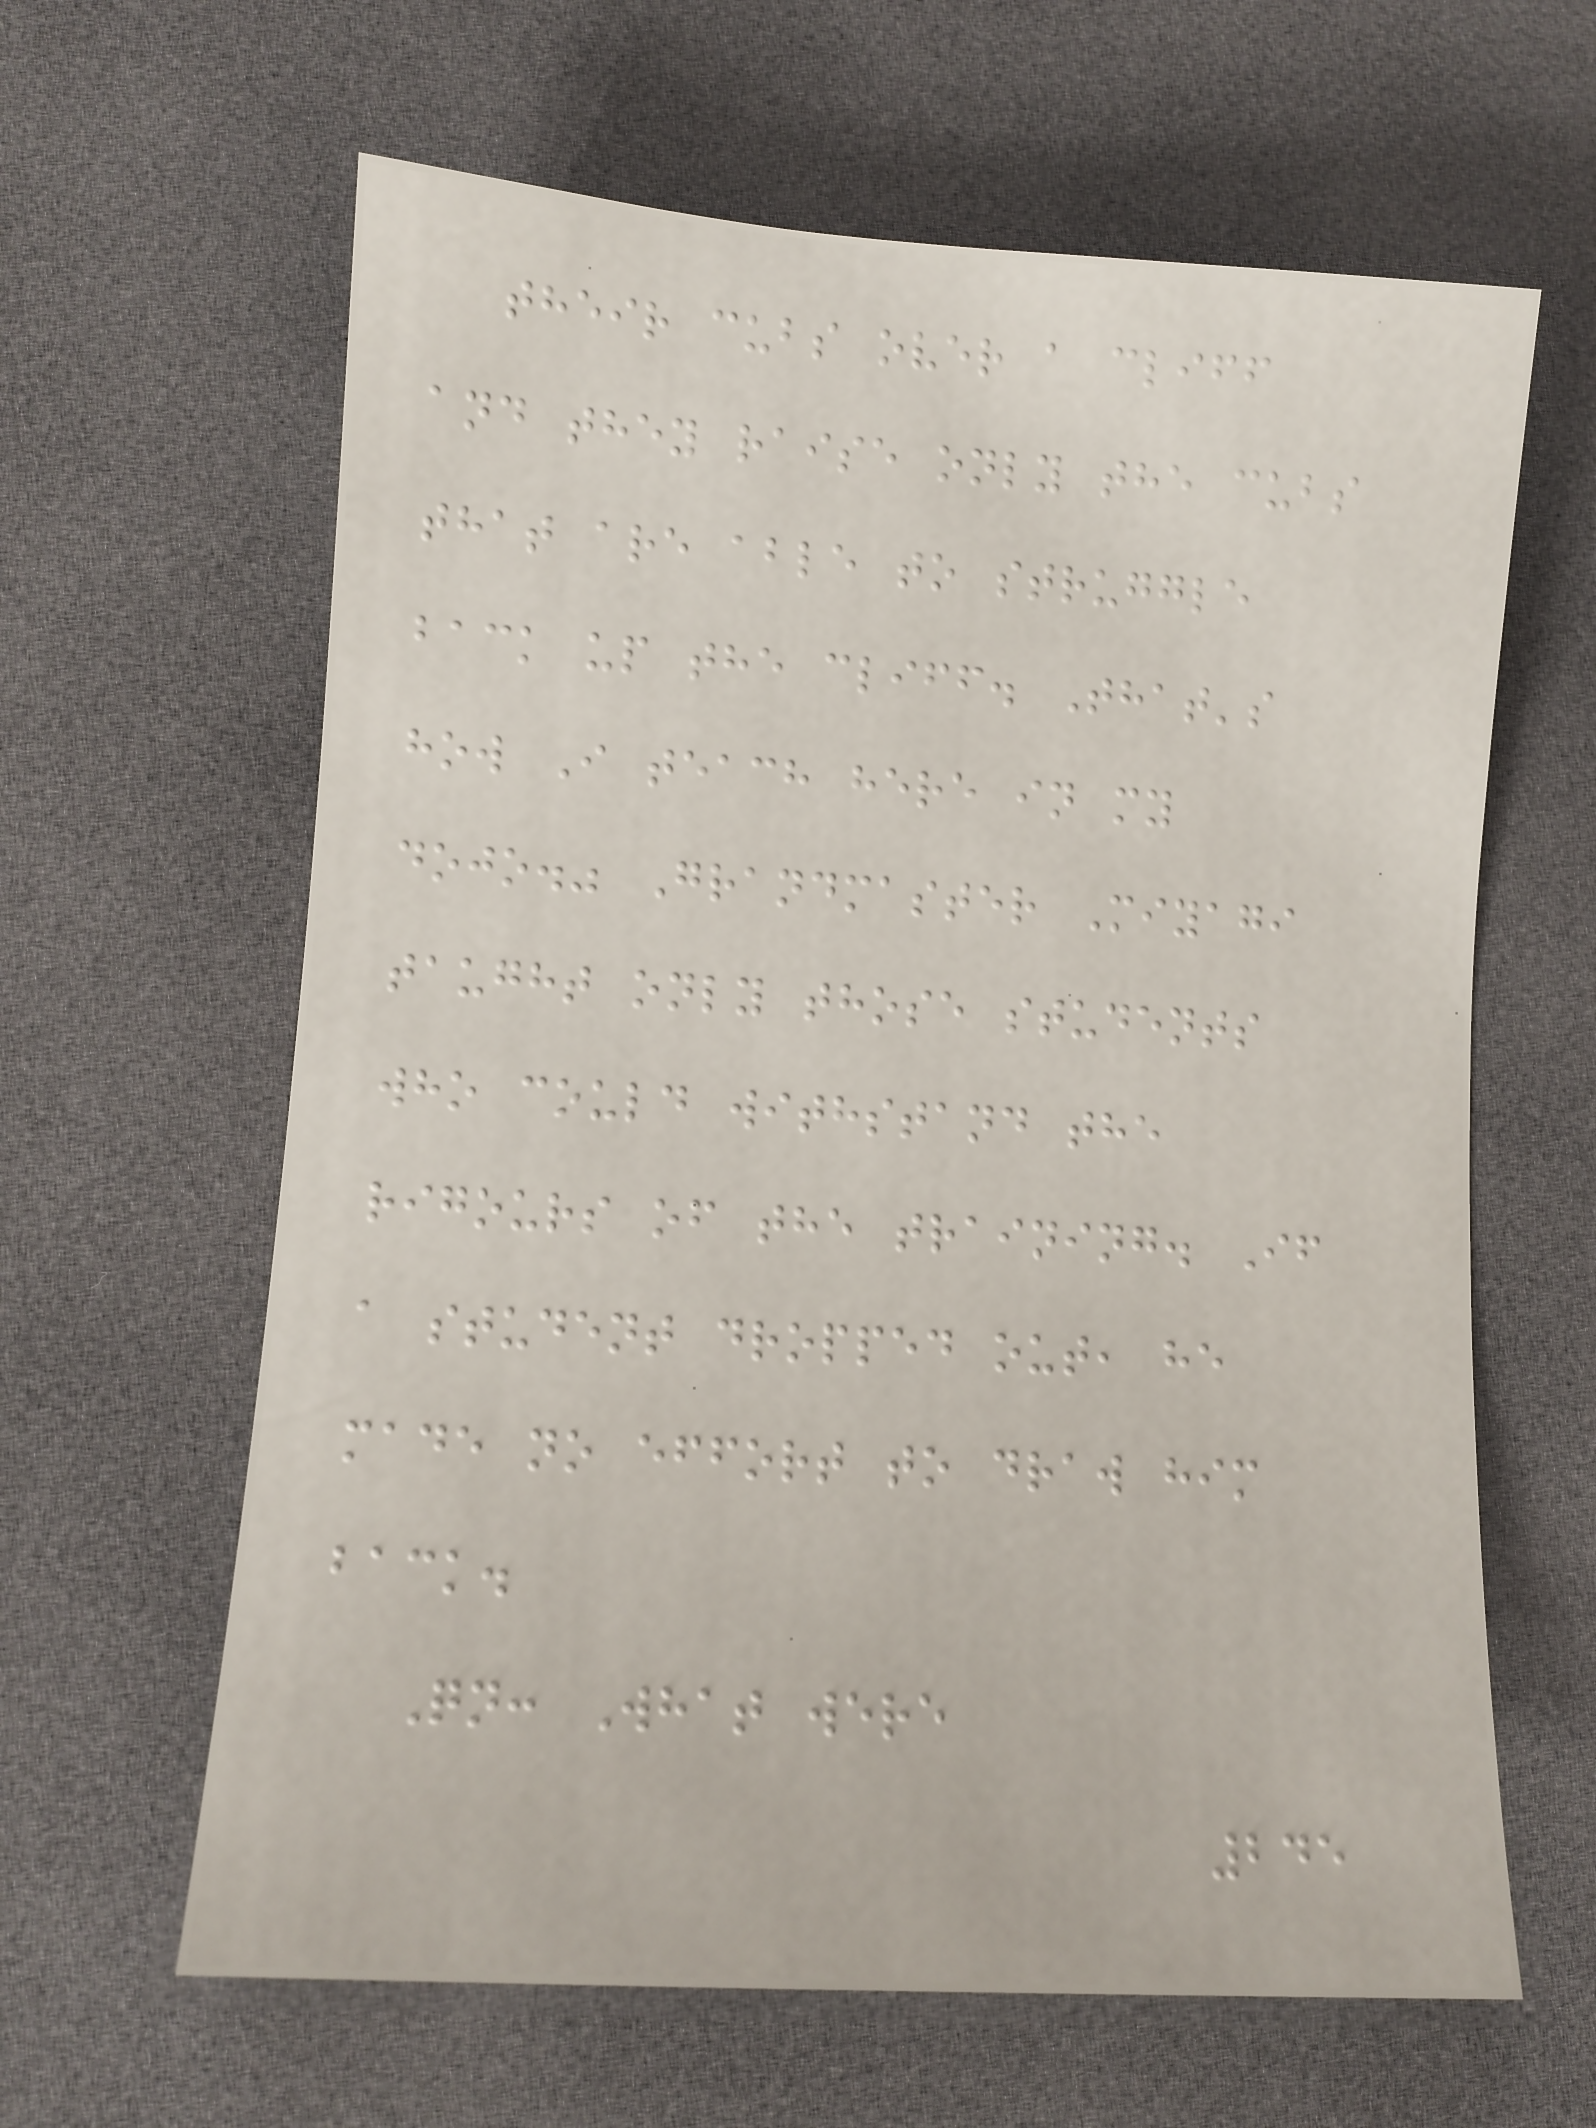their cubs over a cliff
and they raise only the cubs
that are able to struggle
back up the cliff. That's
how I teach here in my
dojo." Grandmaster Miyagi
taught only those students
who could withstand the
rigours of the training. If
a student dropped out, he
made no effort to draw him
back.
Qn: What were
245
